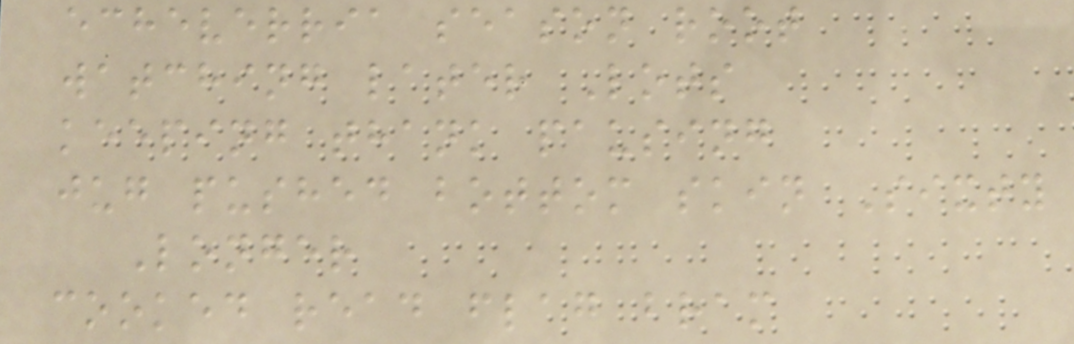echeverria season root
watching later Lots
keeping thank pausing
jug pushed bottom skin Sixty
Longer
cooked read flag bram
